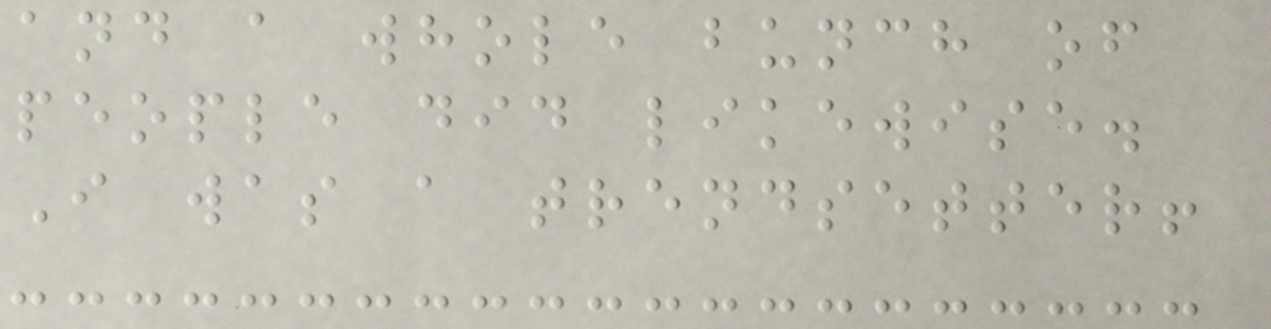and a whole bunch of
people did likewise.
I was a trendsetter!
